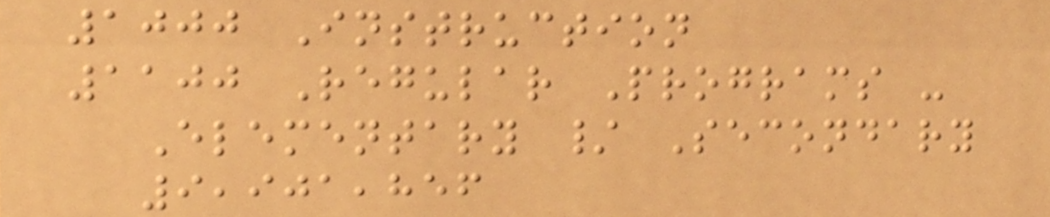1000 Instruction
1100 Regular Programs -
Elementary / Secondary
9,901,856
